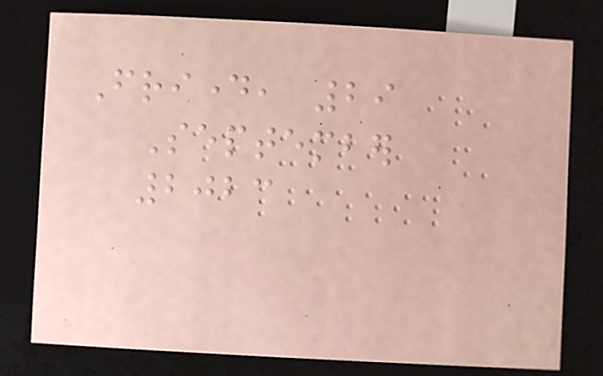Friday, 29
September
2023
